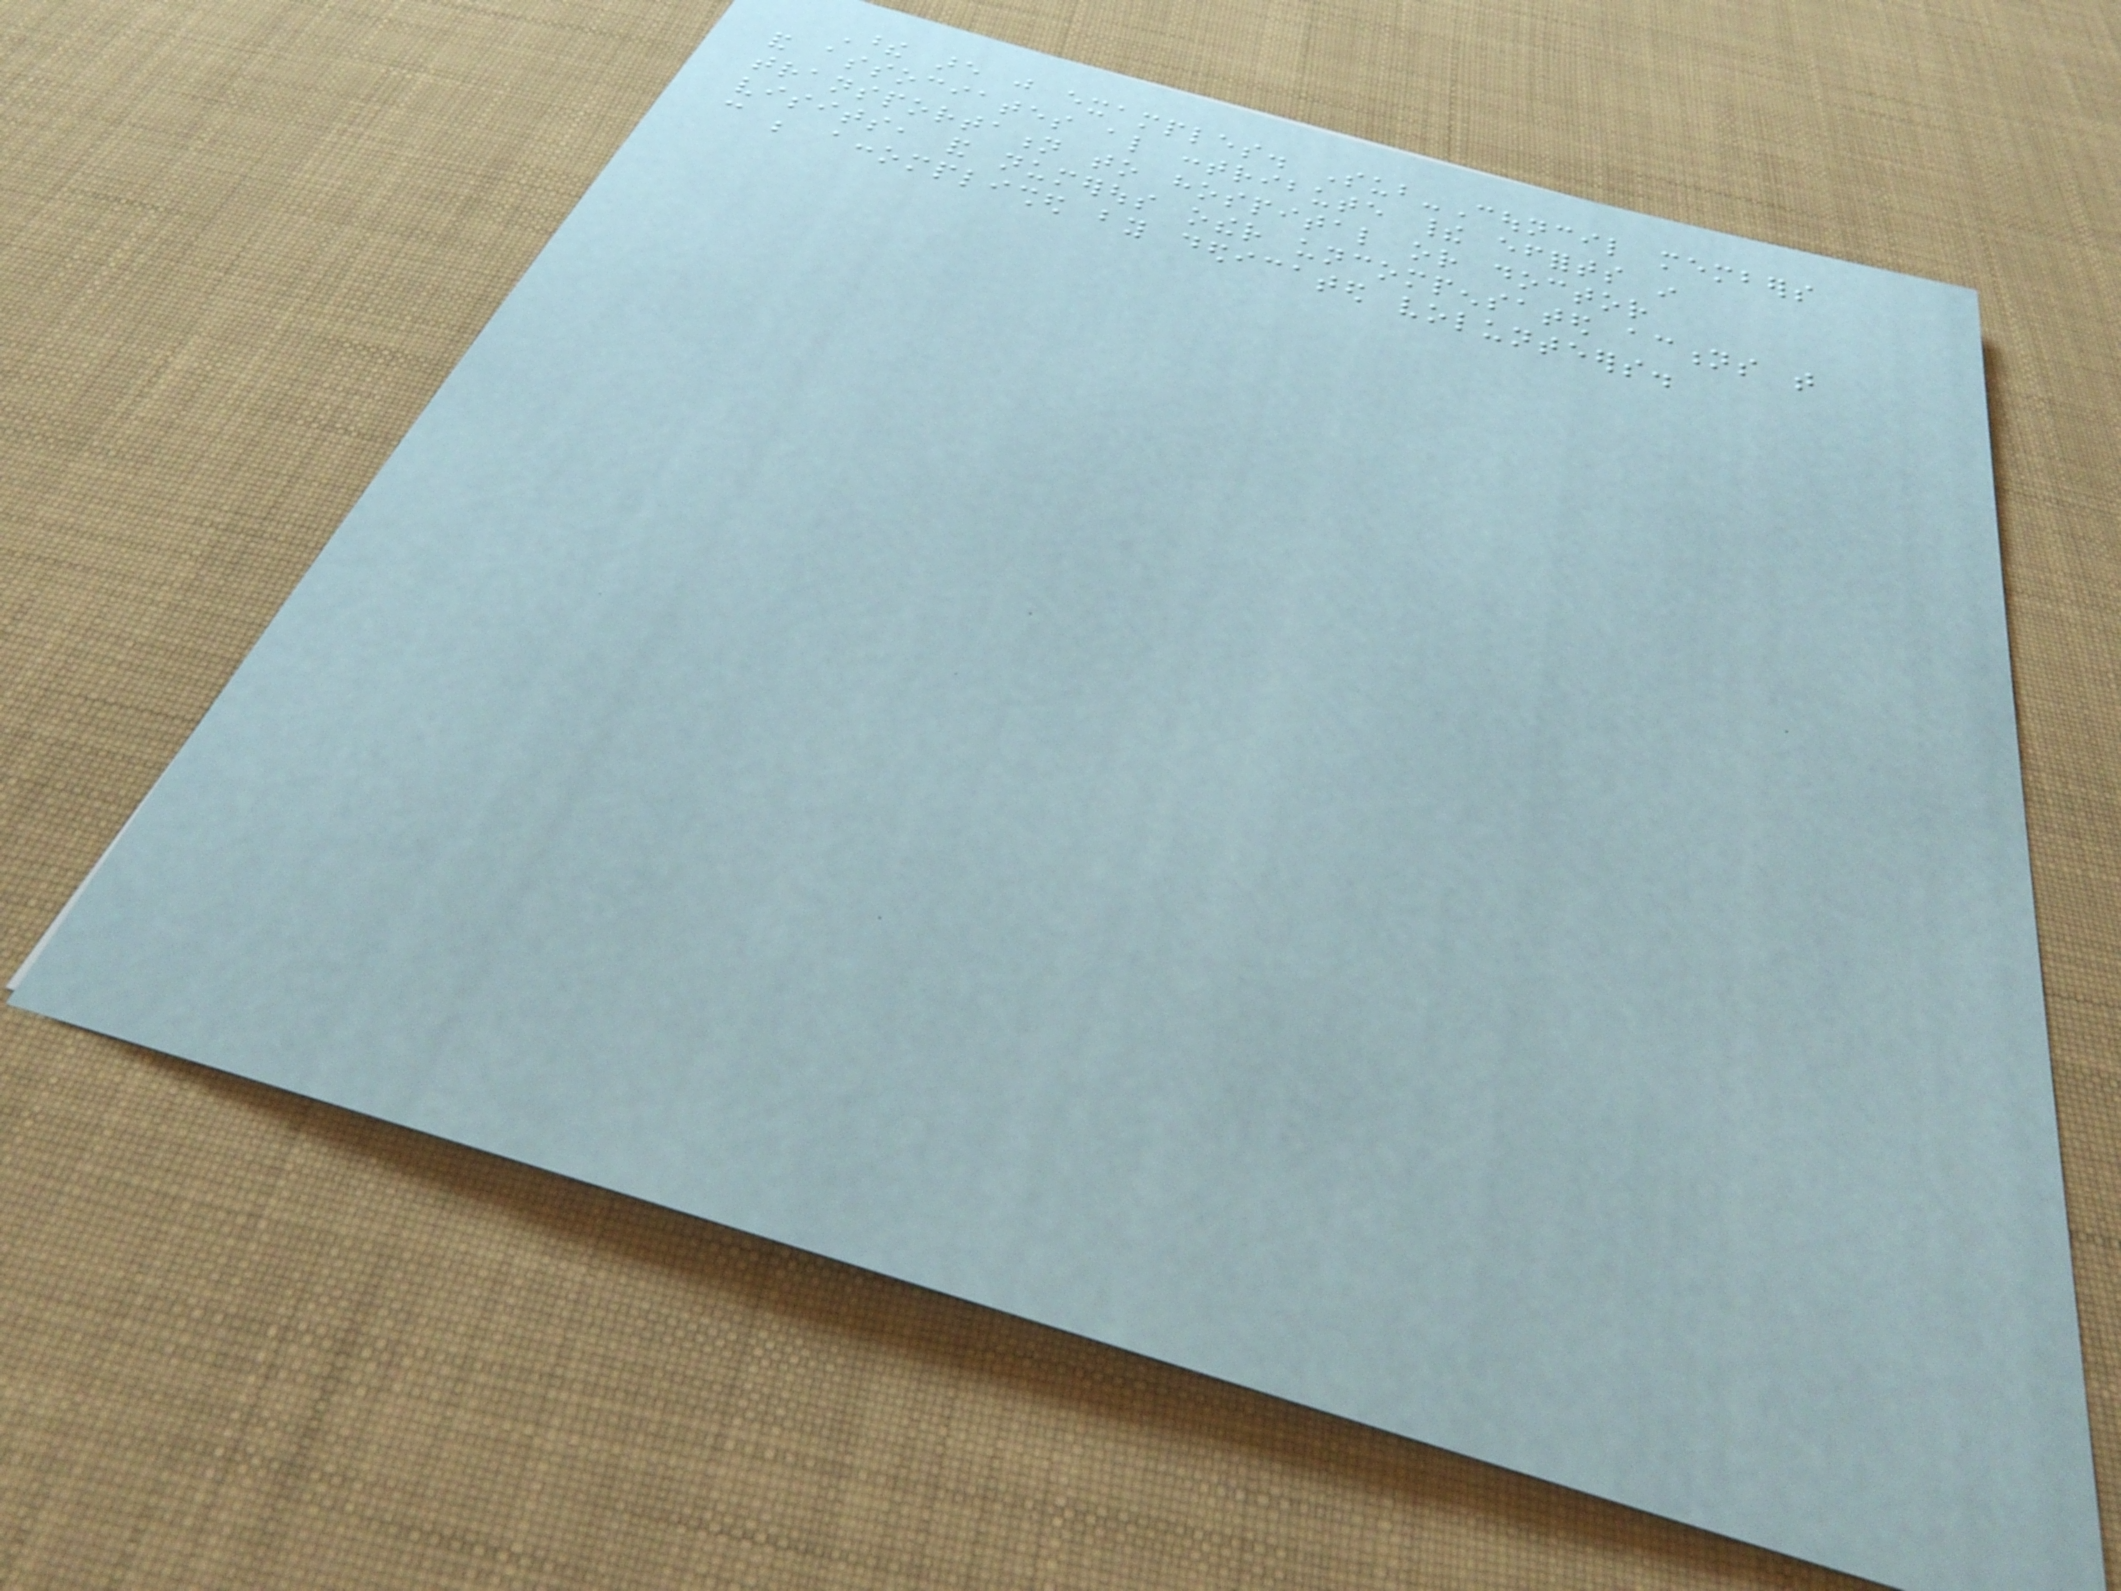These are just examples. Sub-Council members
and associates also contribute their efforts in
transportation to hospital or doctor
visits, and numerous other uncompensated actions that
can be accomplished by dedicated volunteers.
